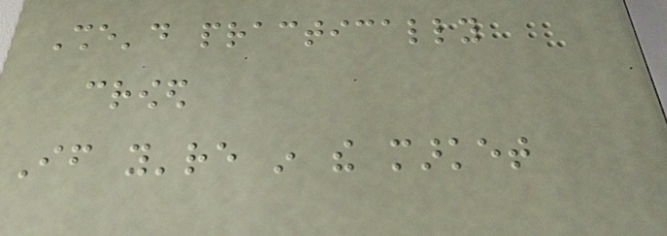She'd practically
crowed
If you're in the market
